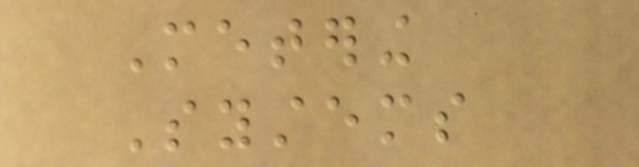Metering
Systems
